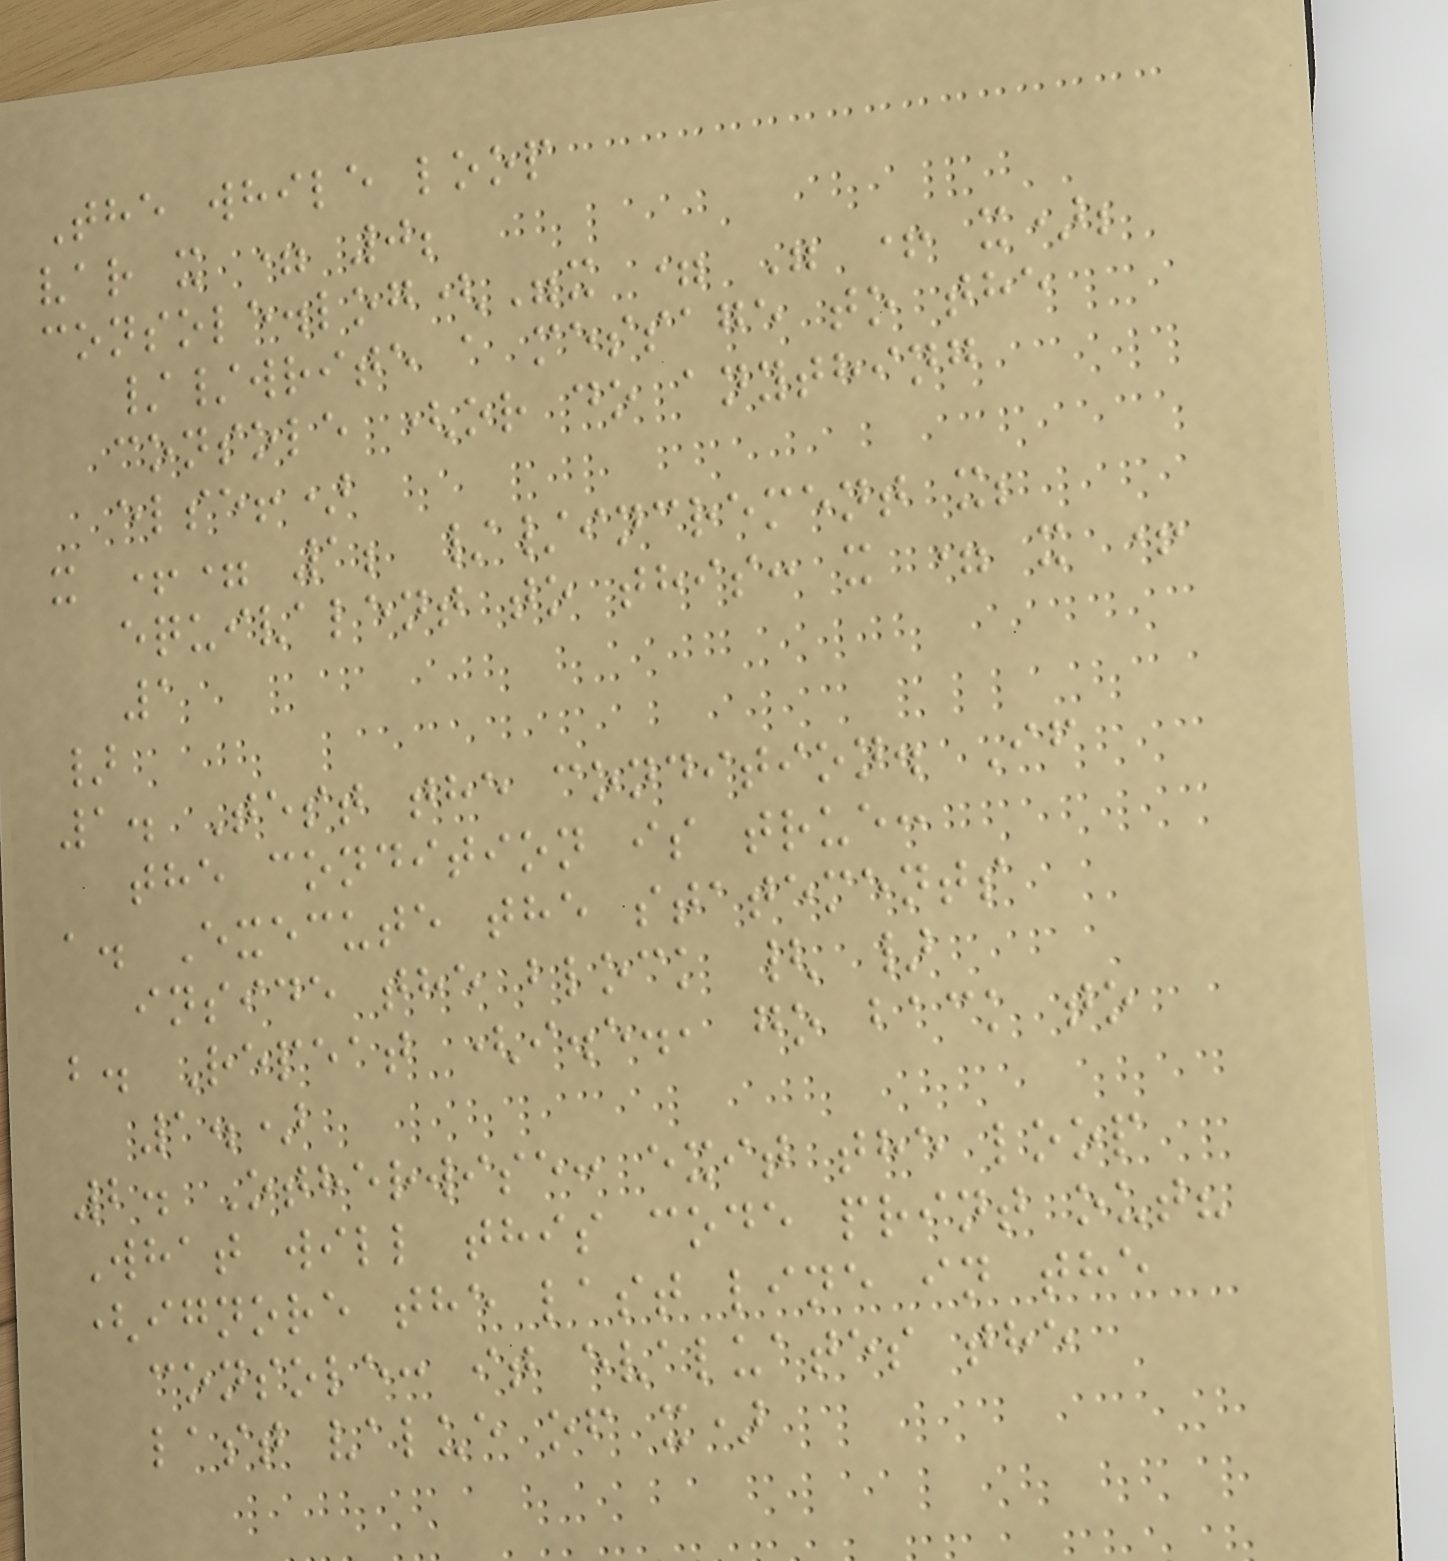The while loop
var x = 0;
console.log("x = " + x);
//write a message to the
console (or do anything
else!)
x += 1; //increment x;
equivalent to this: x = x +
1
}
1. Test the condition. If
the condition is true:
a. Execute the statements
inside the block { }
b. Repeat (i.e., go back to
1.)
2. Otherwise: exit the loop
What will this code print out?
(ignore the last line in the
console: it evaluates the
last value of x)
